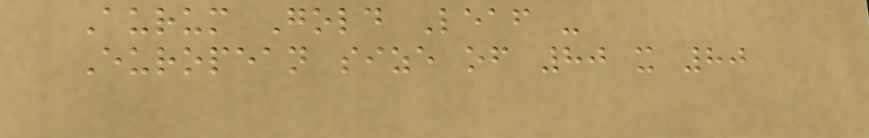Aurum Gold Leaf -
European size of 80 x 80
